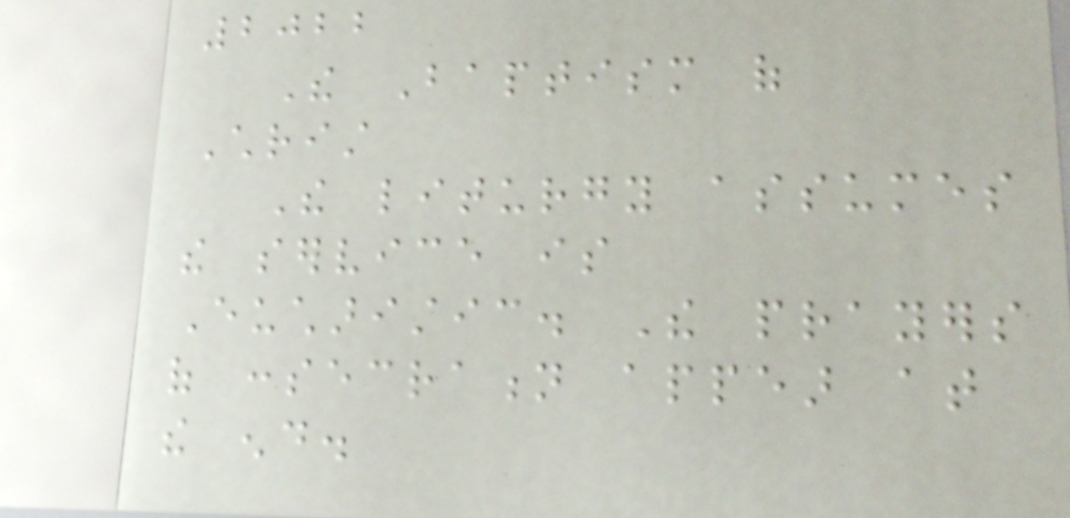2022
The Baptism of
Christ
The liturgy assumes
the service is
Eucharistic. The prayers
of consecration appear at
the end.
